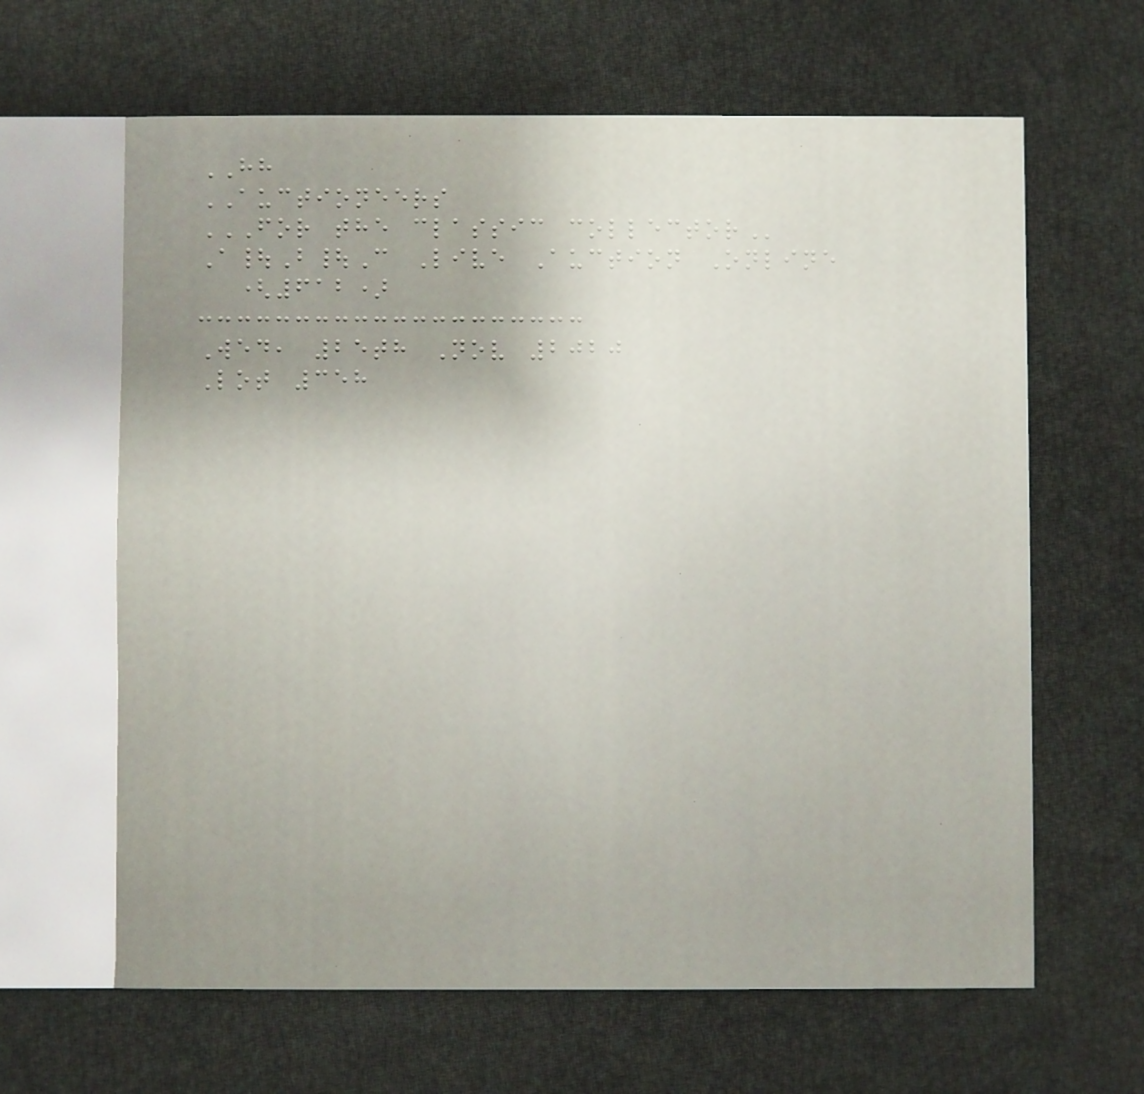HH
AUCTIONEERS
FOR THE CLASSIC COLLECTOR
A|B|C Live Auction Online
(612)
Wed, 25th Nov 2020
Lot 358
